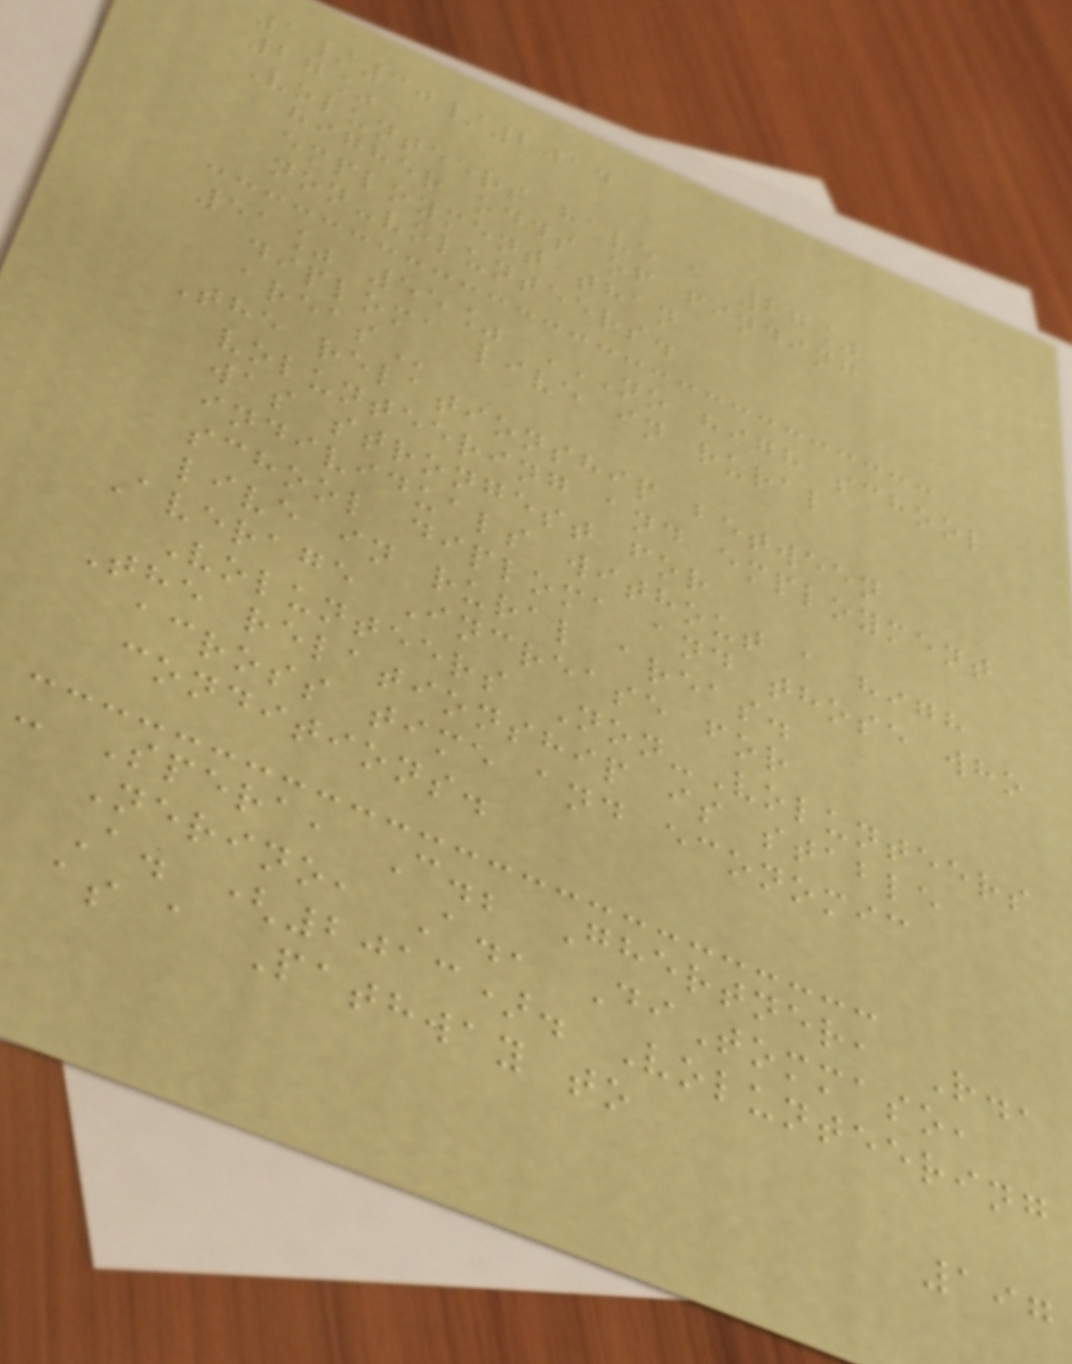1/30/2014
27%
Volunteers have a 27%
higher odds of finding
employment than
non-volunteers.
51% 55% NO HIGH SCHOOL
DIPLOMA LIVE IN RURAL
AREAS
The relationship between
volunteering and employment
was strongest for
individuals without a high
school diploma and those who
live in rural areas.
Average Increase for
Volunteers Non-Volunteers
The relationship is stable
across time and economic
conditions.
- Spera, C.; Ghertner, R.,
Nerino, A., DiTommaso,
A. (2013). Volunteering
as a Pathway to
197
